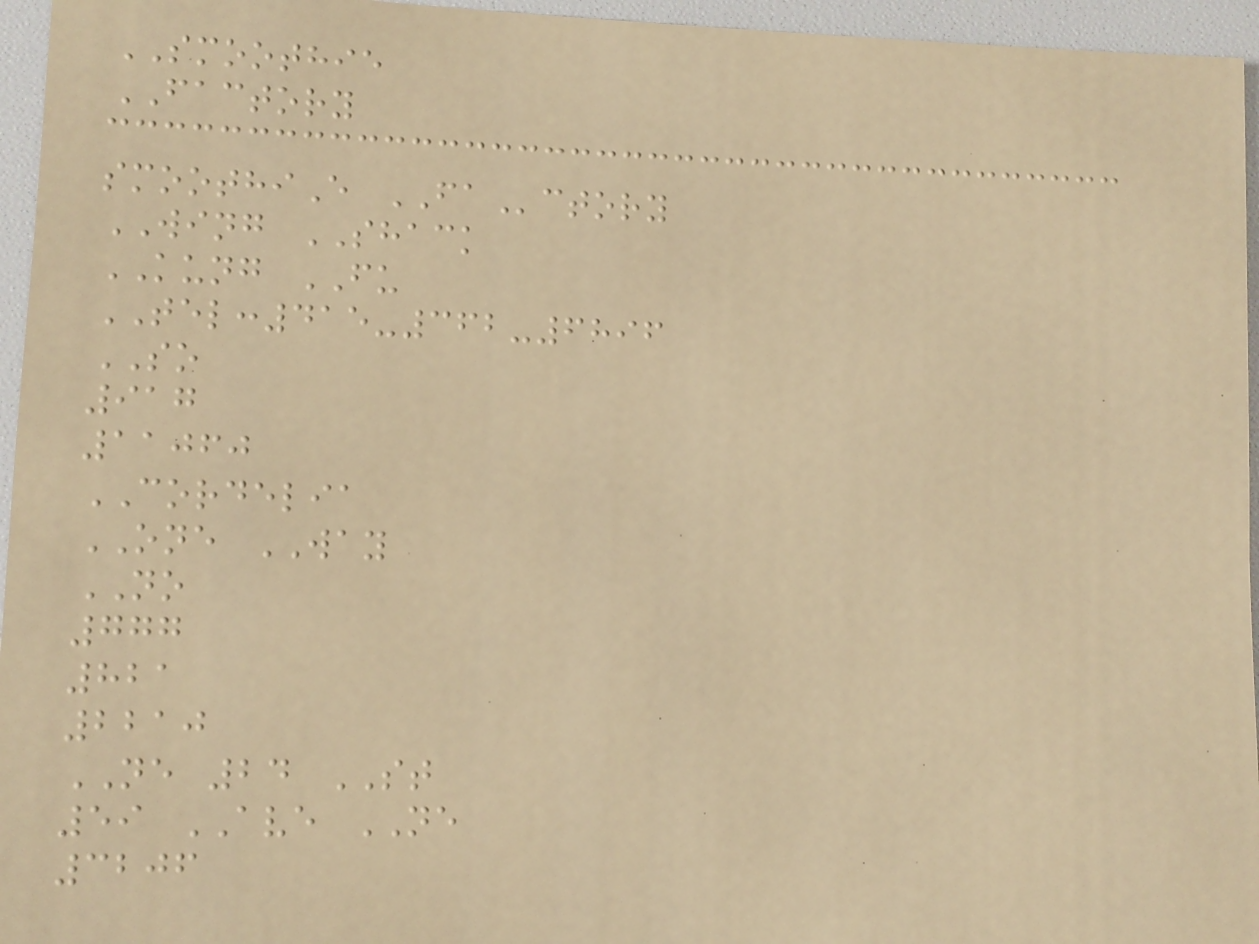SMOOTHIE
FACTORY
smoothiE FActory
WING SHACK
KUNG FU
TEL:415-362-6896
SO
917
11060
CORDELIA
ONE WAY
NO
777
821
2210
NE 24 ST
59 AVE NE
3206
